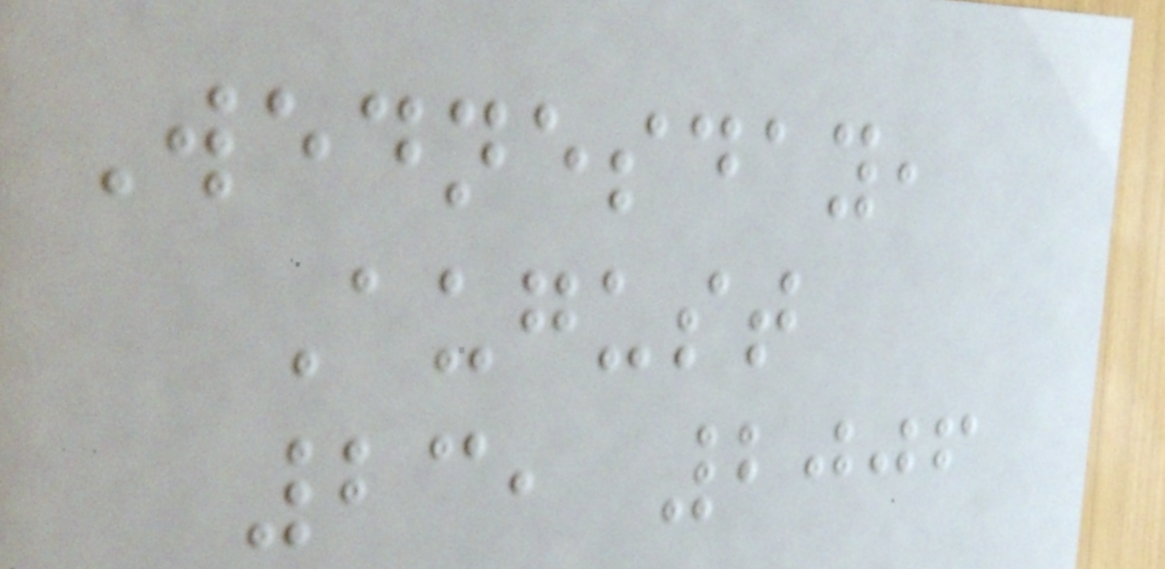Wednesday,
August
23, 2006
